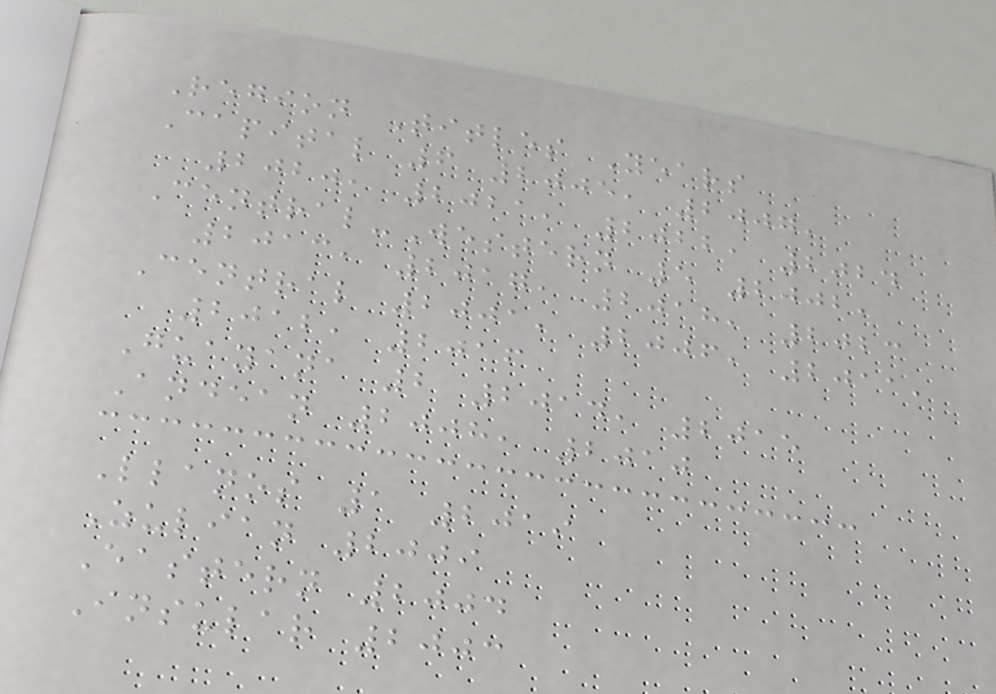Region Titles Years
Capital 6 2005, 2007,
2020, 2021, 2022, 2024
Central-Western 5 2002,
2013, 2017, 2018, 2023
Central 2001, 2006, 2011,
2012, 2016
Guayana 2 2014, 2015
Andean 2008, 2010
Llanos 1 2019
Zulian 2009
Eastern 2004
Insular 2003
